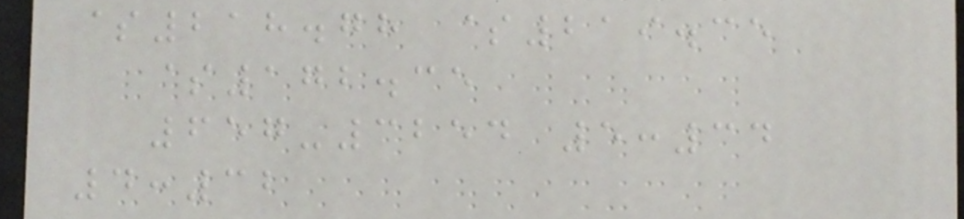$218.78 $219.35
$172.35
657-3254 5:34
4:32
